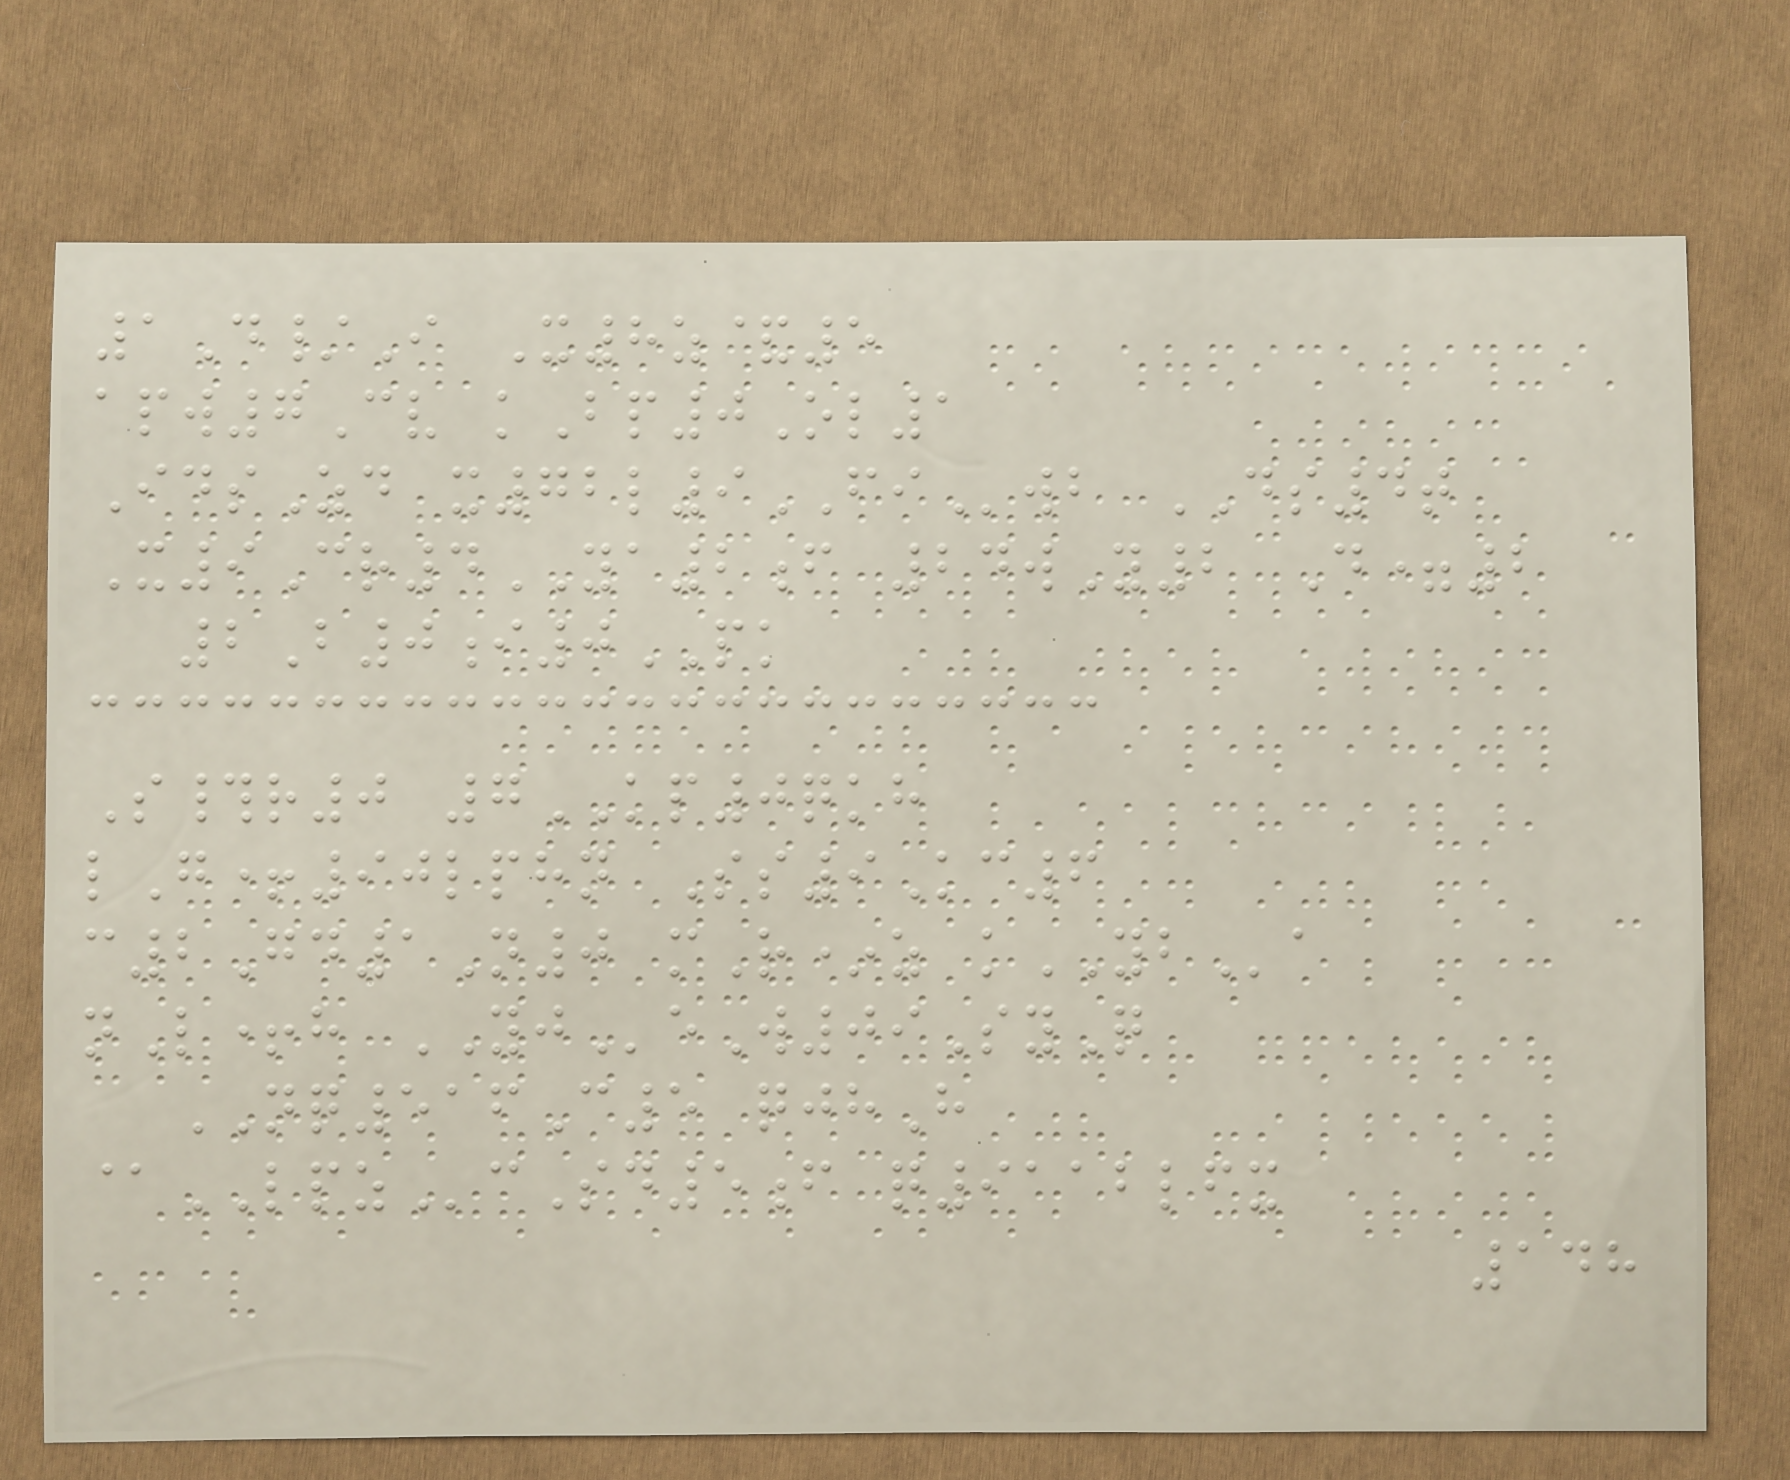1D/I X8z&5
apw7Cv kBp0Ol1
IdsZd x72l9FIwb DS4t
X9Cr4YA2f 24wY2 D=2
2B0i0PK
S#r0 7KP0qkh
lG+90lphn Ss9Kc6
c2Gd1N0 mR*z kYBa
nL+h YJeW09SyQ
NQ516C5 qjhH
@LPZcSd5f q9112lfx
148
